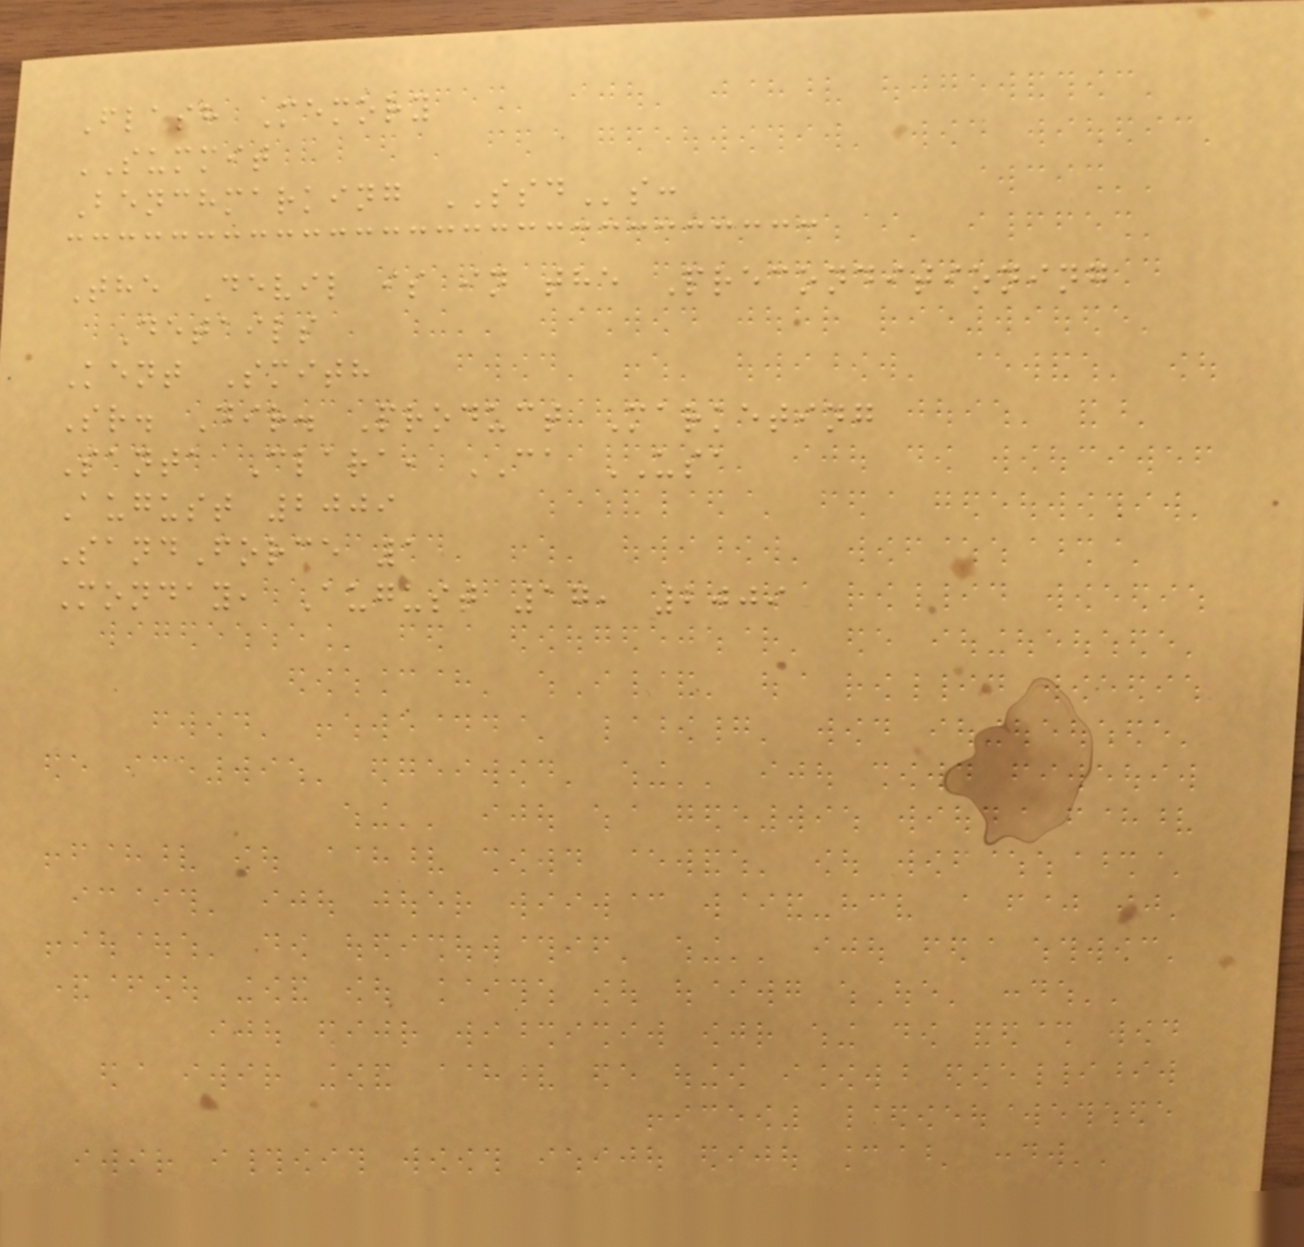Flash Memory
SUMMIT
Benchmarking SSDs:
The Devil is in the Preconditioning
Details
Kent Smith
Sr. Dir. Product Marketing
Santa Clara, CA USA
August 2009
SandForce 1
Monday, August 17, 2009
